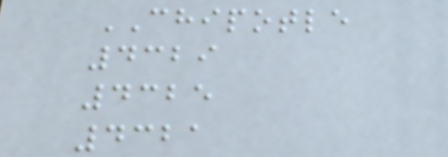CHIPOTLE
4329
4325
4321
